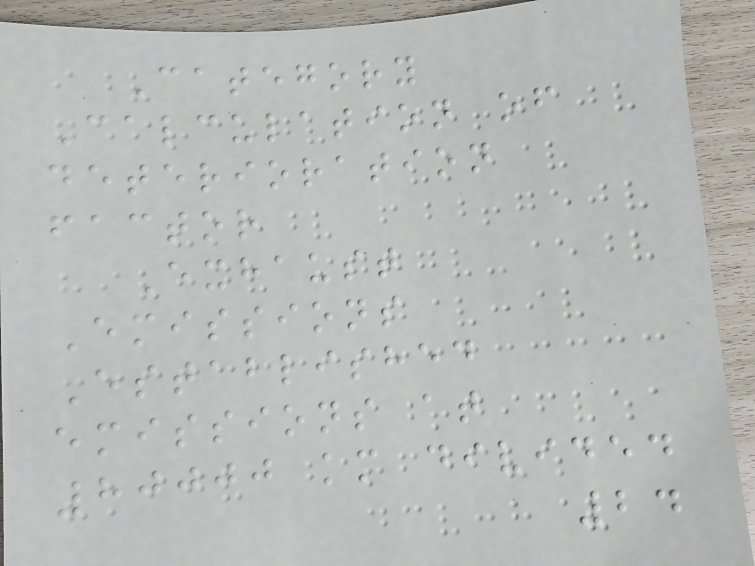Category
Calculation of
deterioration
factor
Exhaust
Emissions
Established
emissions at
80000 km divided
24
